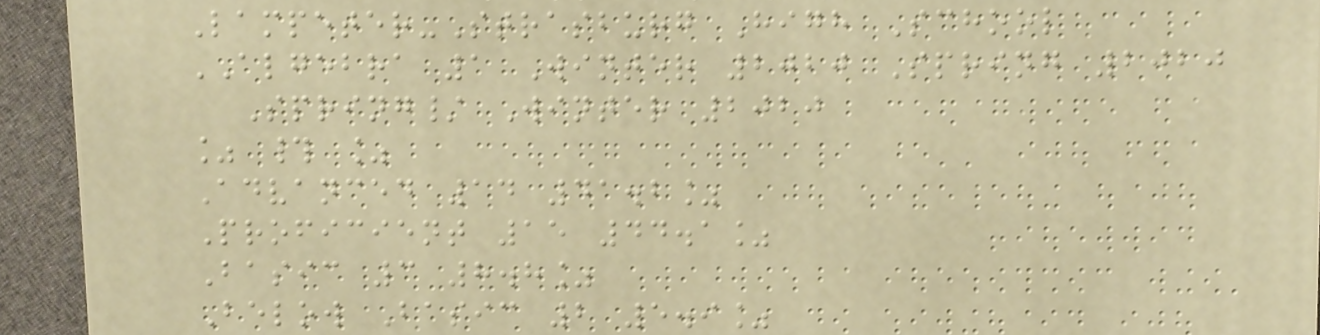Lampeter-Strasburg High School
ALGEBRA 1 Winter 2020 Spring 2020
Spring/ Winter 2020
% # %
Advanced 14 41.2%
Proficient 15 44.1%
Basic 3 8.8%
Below Basic 2 5.9%
